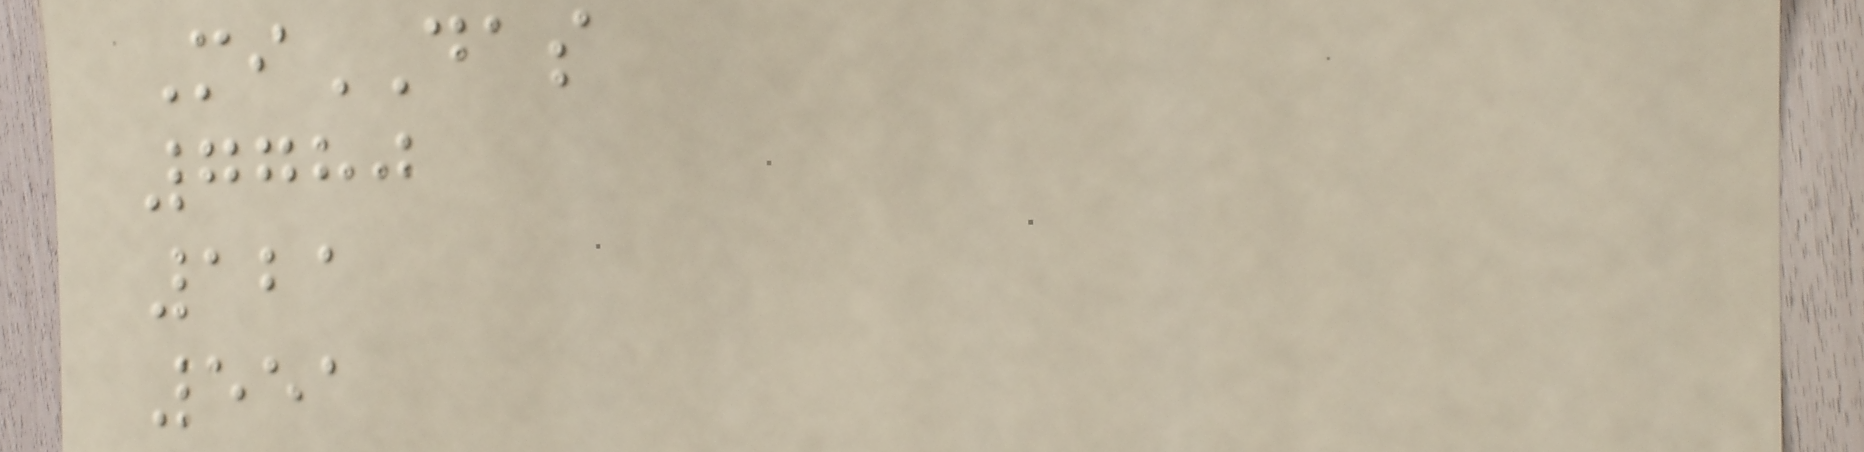MiDAS
7780
121
551
